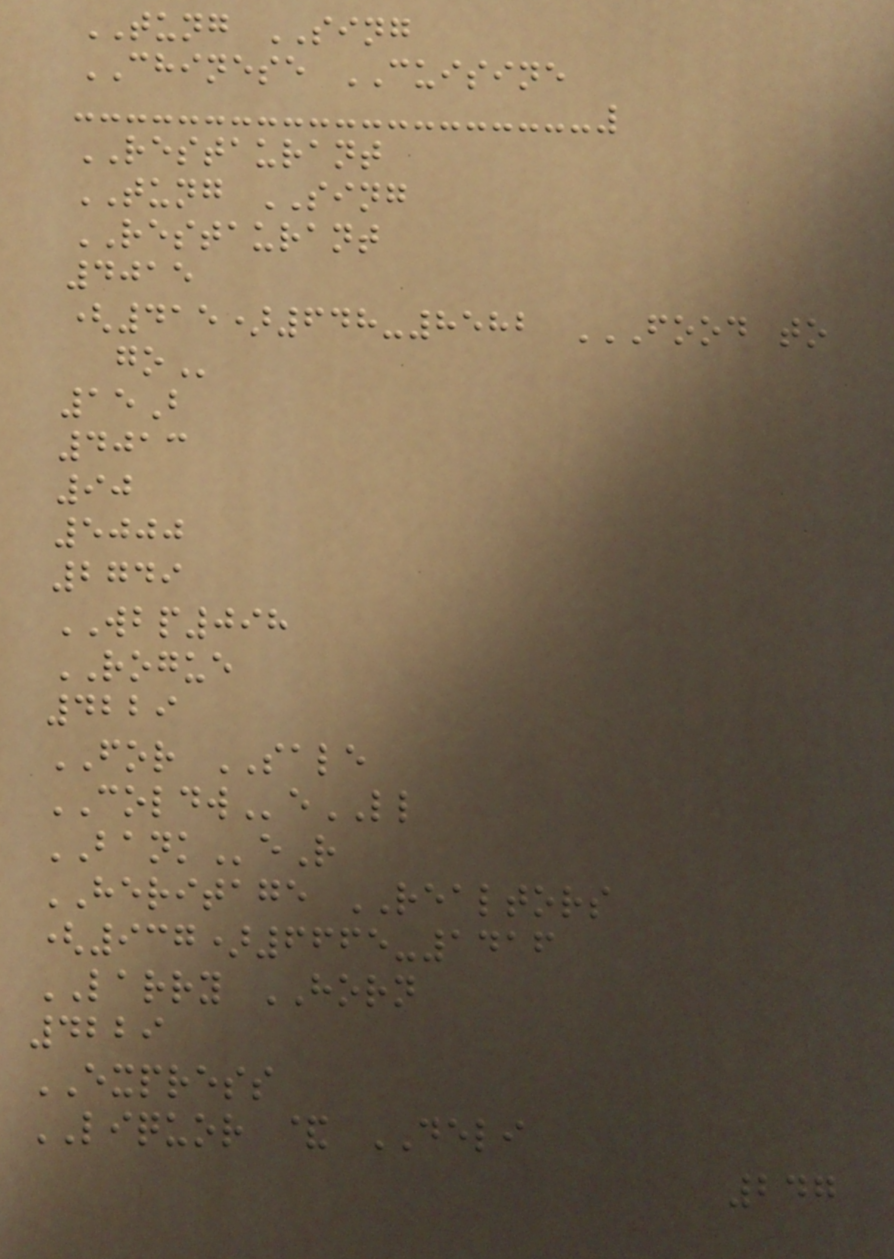TUNG SING
CHINESE CUISINE
RESTAURANT
TUNG SING
RESTAURANT
4015
(415)648-8582 FOOD TO
GO
15B
4013
90
5000
2749
WBP098
ROGUE
4229
FOR SALE
COLDWeLL
BANKeR
HERITAGE REALTORS
(937)6665-1416
LARRY HORN
4229
EXPRESS
LIQUOR & DELI
247
